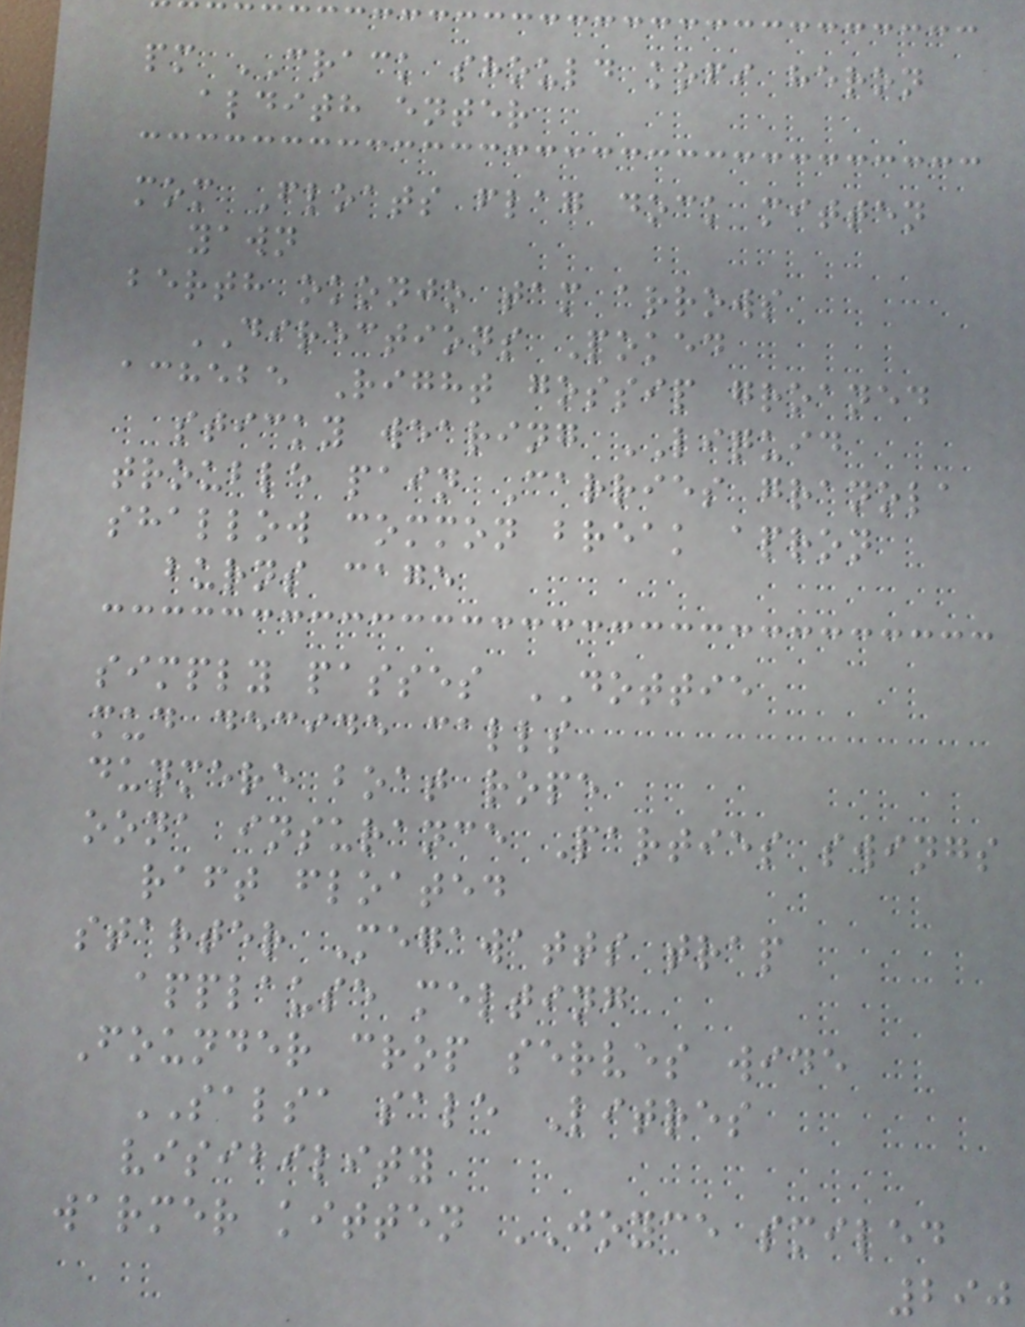pm CRACK should kofi heron
aldith enter
mom Floats flag dock mitten
yawn
berth okonjo tam arrows
DIRECTIONS Poked
achebe Right gossip groaned
sticky wearing LIQUID
trouble pain Carries granola
shallow common break apron
burns cage
simply passes DOTTIE
mud decide calls
dunmere boat rope
oona insurance Parties swings
raft floated
starter Megawatts trap
applause melting
Founder crop serves wide
SALSA sale Litres
visibility
warmer kitten JOYCE smiled
290
